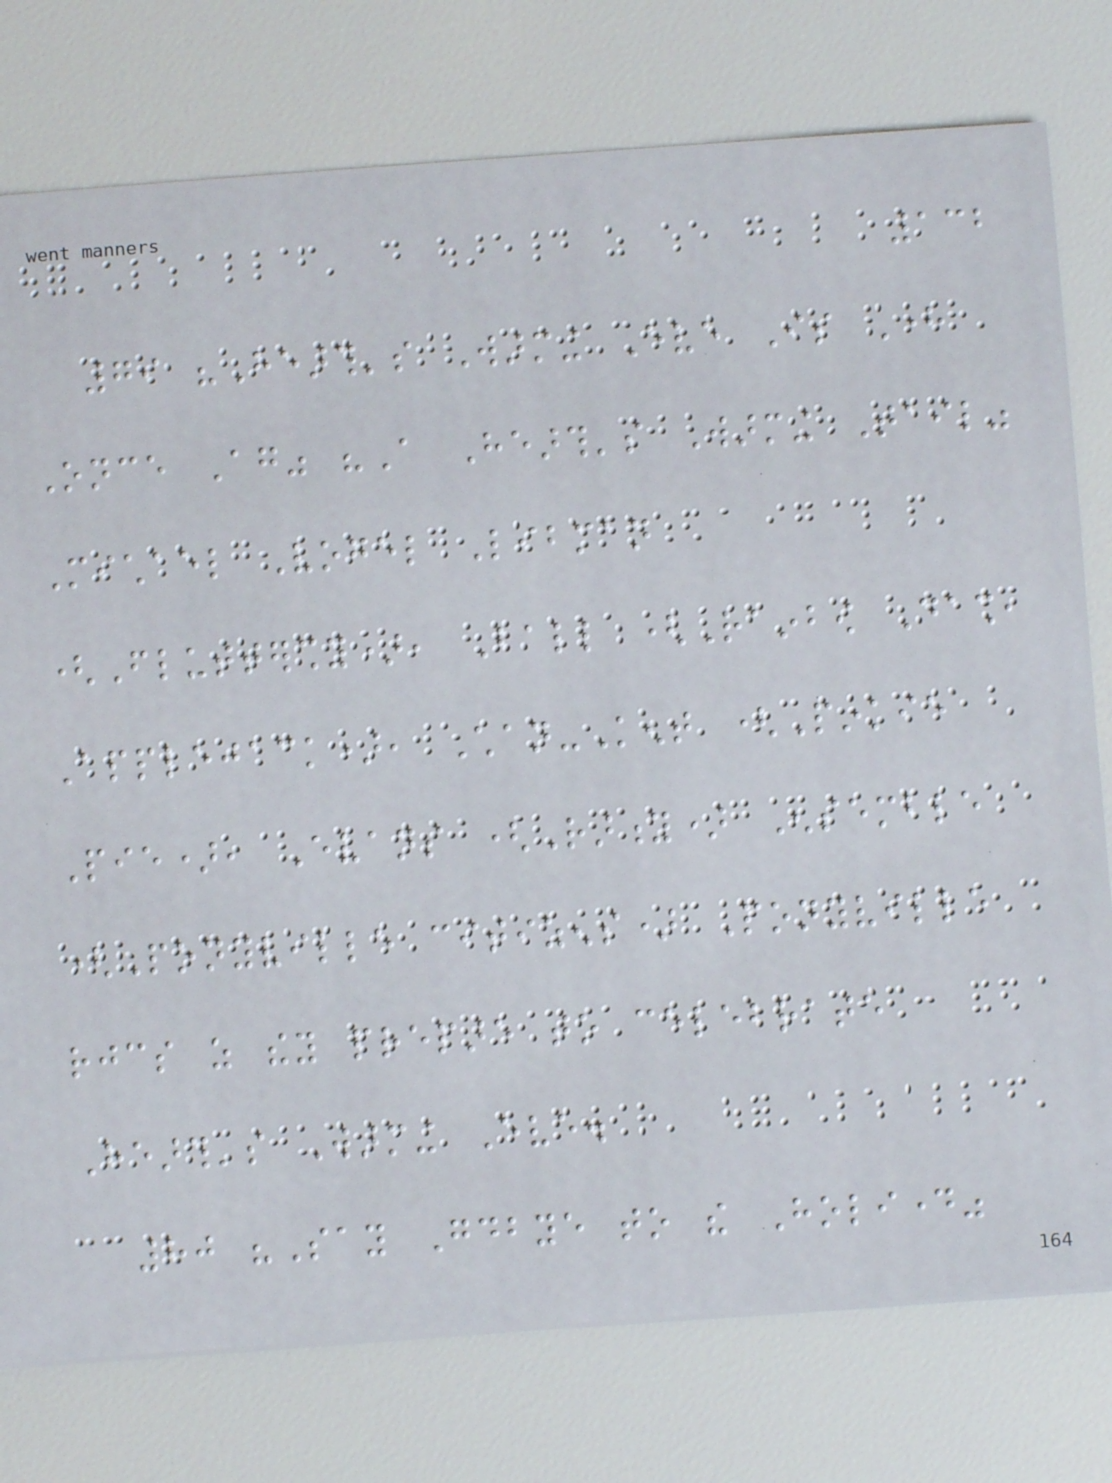132
79 "Hearth's Warming Eve Is Here
Once Again" "A Hearth's Warming Tail"
Michael Vogel Libman
(Fluttershy), Ball (Rainbow Dash,
Applejack), Chan-Kent (Pinkie
Pie), Evans (Rarity) Ensemble
(Ponyville citizens) Ponyville
rejoices as they prepare to celebrate
Hearth's Warming Eve.
80 "Say Goodbye to the Holiday"
